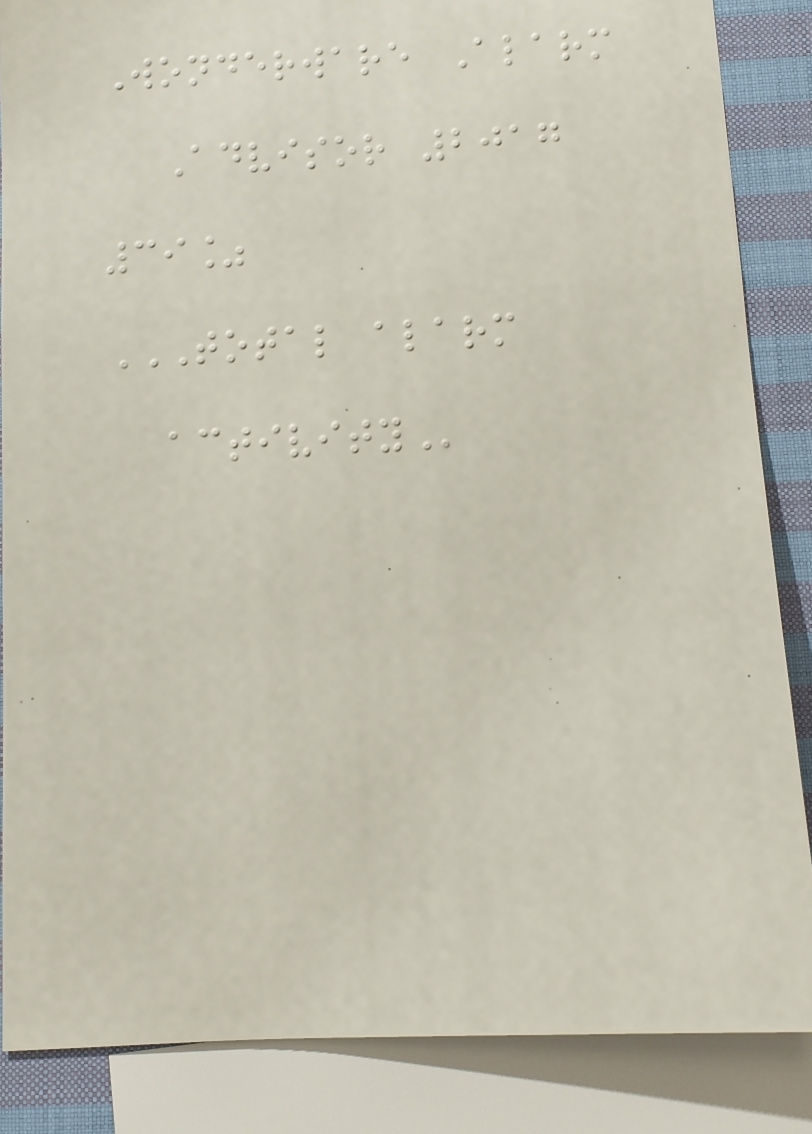Wonderware Alarm
Advisor 2017
39%
TOTAL ALARM
ACTIVITY
